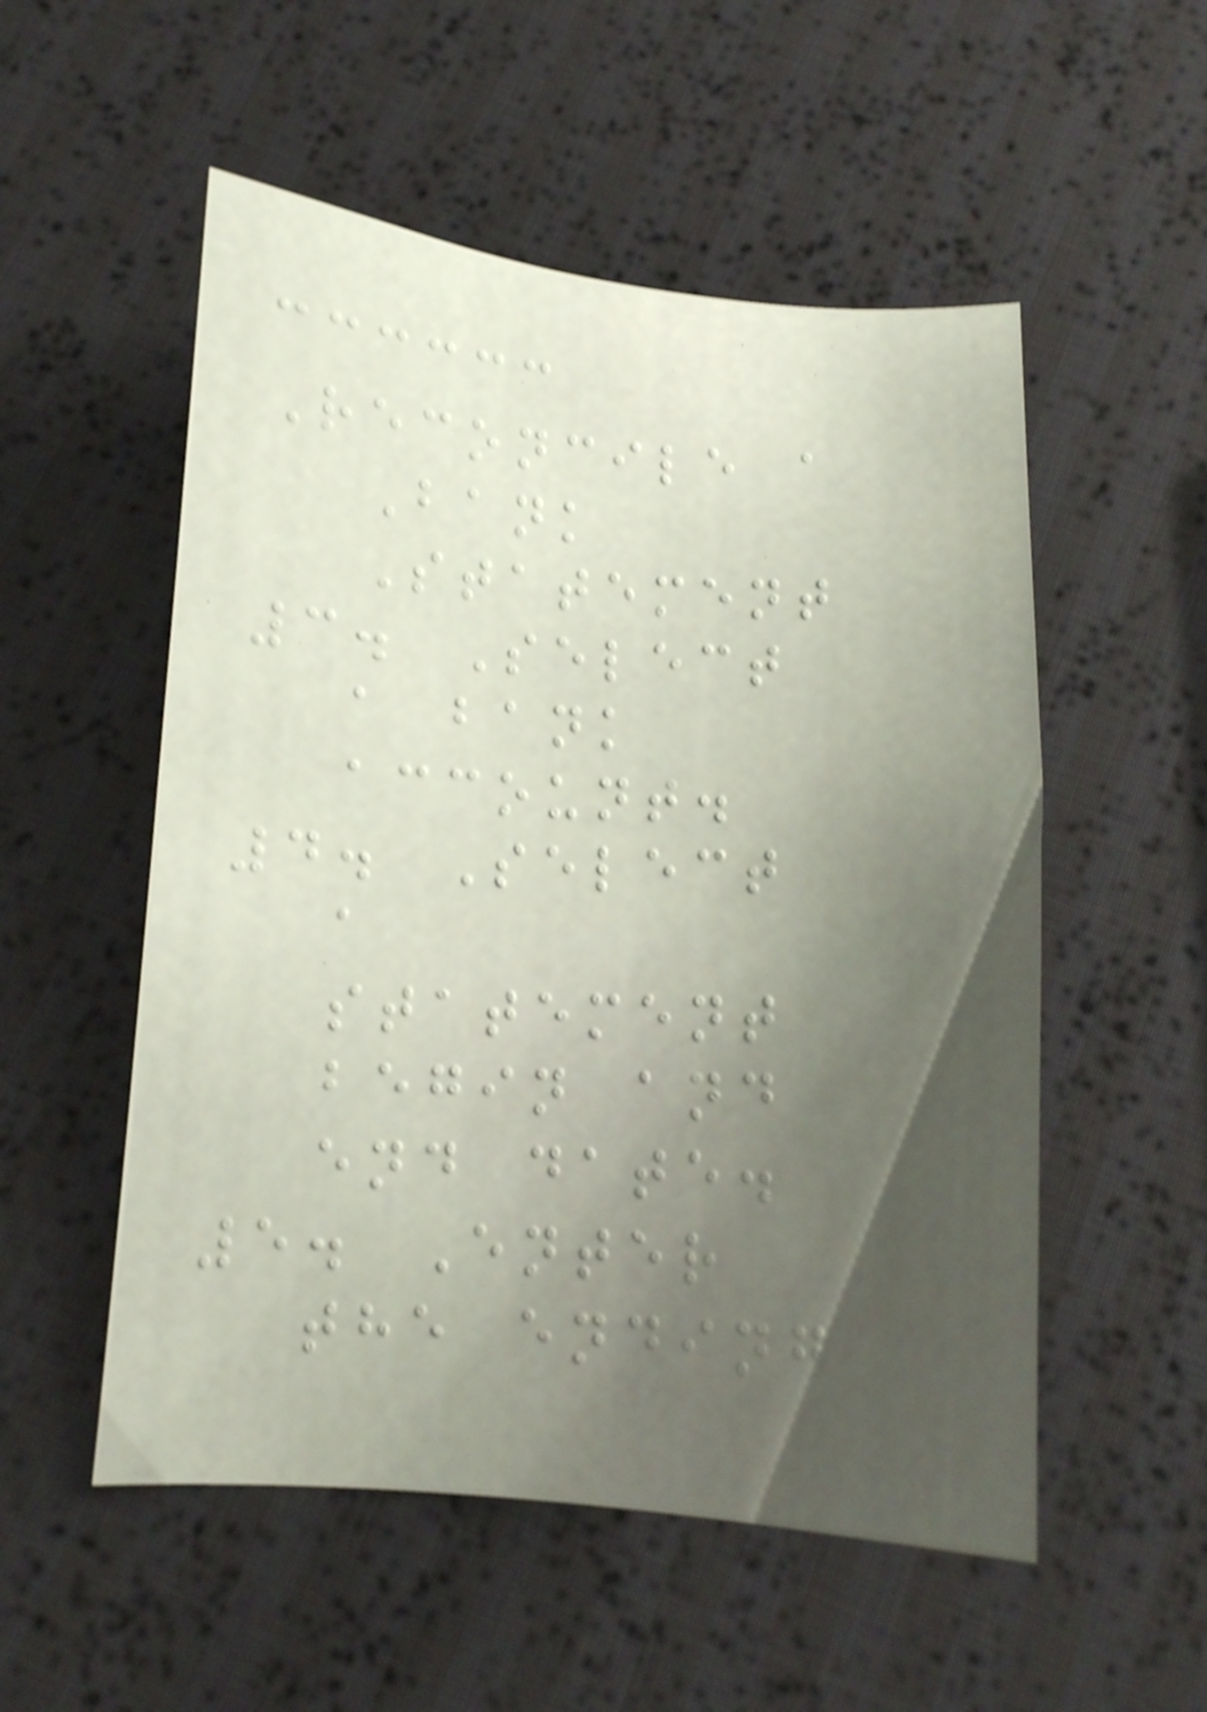Reconcile a
Bank
Statement
3. Select
a bank
account.
4. Select
a
statement
begin and
end date.
5. Enter
the ending
